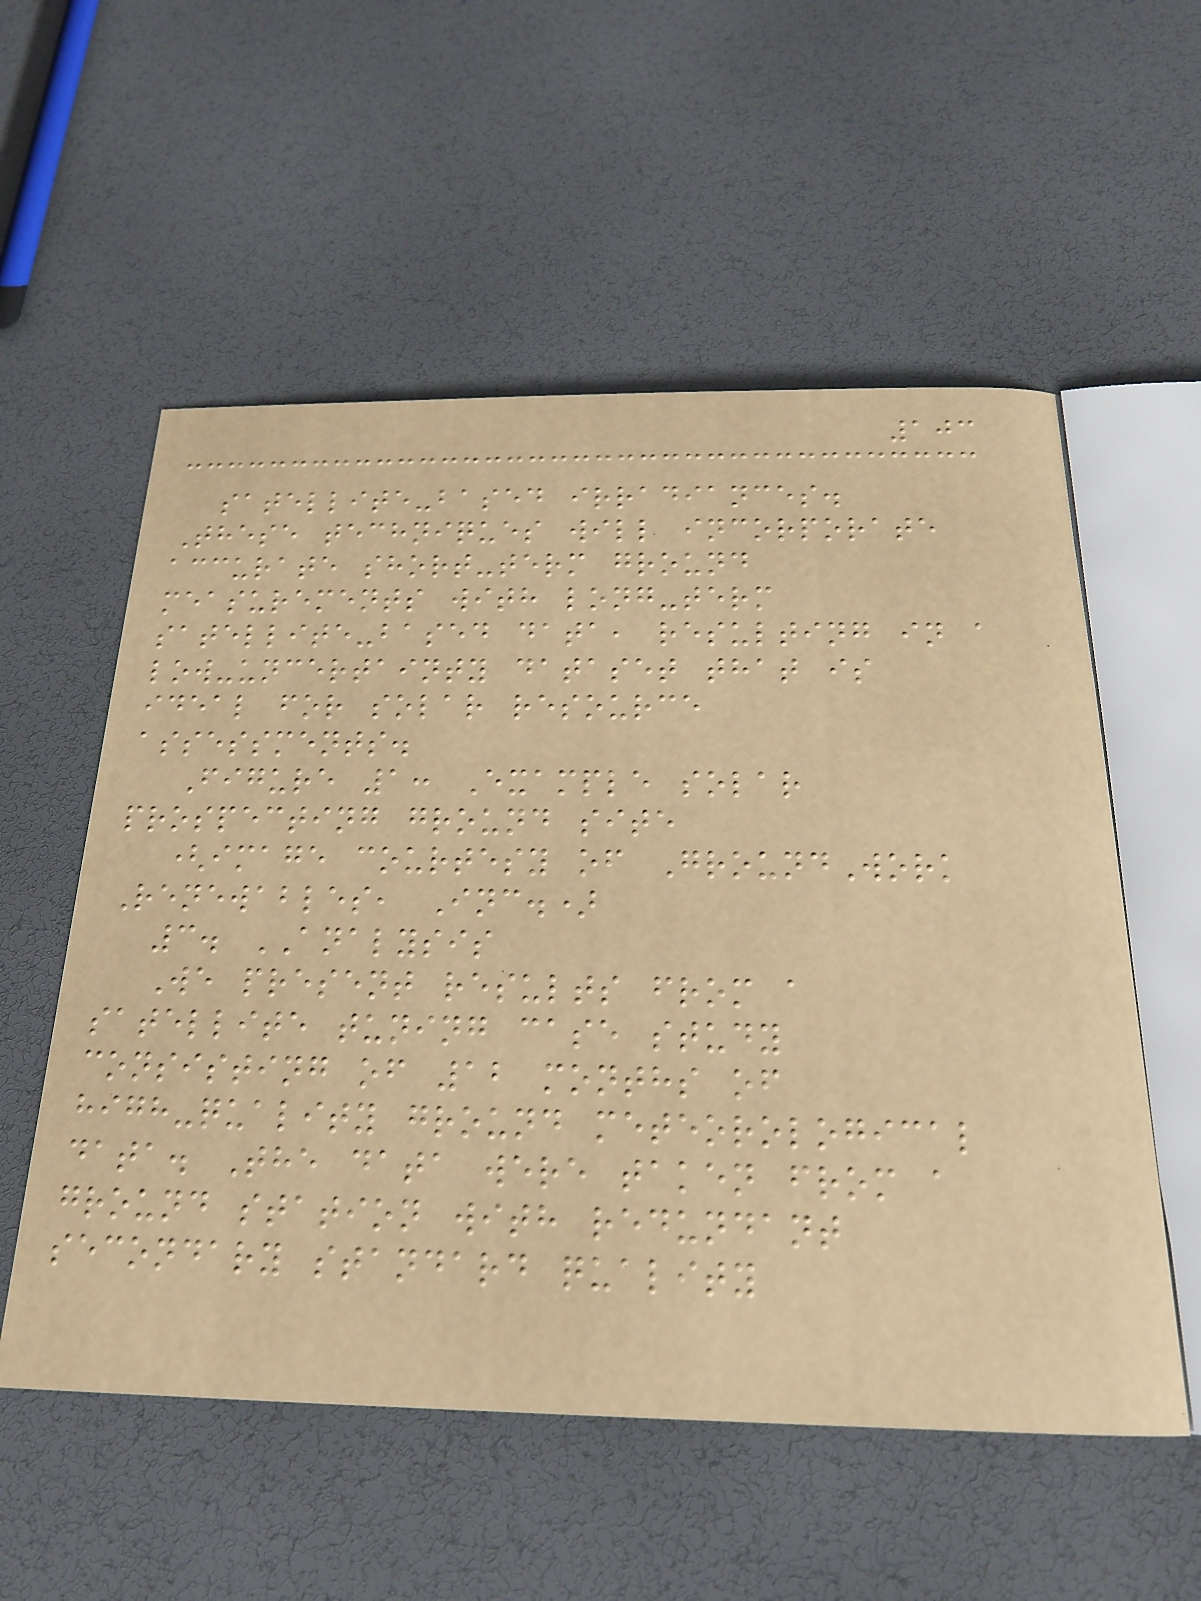103
satellite-based irradiances.
These techniques will incorporate
accurate short-term ground
measurements with long-term
satellite-based data, resulting in a
low-uncertainty dataset that is
ideal for solar resource
assessments.
Figure 1: Example solar
prospecting ground site
(image courtesy of GroundWork
Renewables, Inc.)
3. ANALYSIS
We present results from a
satellite tuning case study
consisting of 12 months of
high-quality ground meteorological
data. The data were taken from a
ground station with redundant
secondary standard quality
